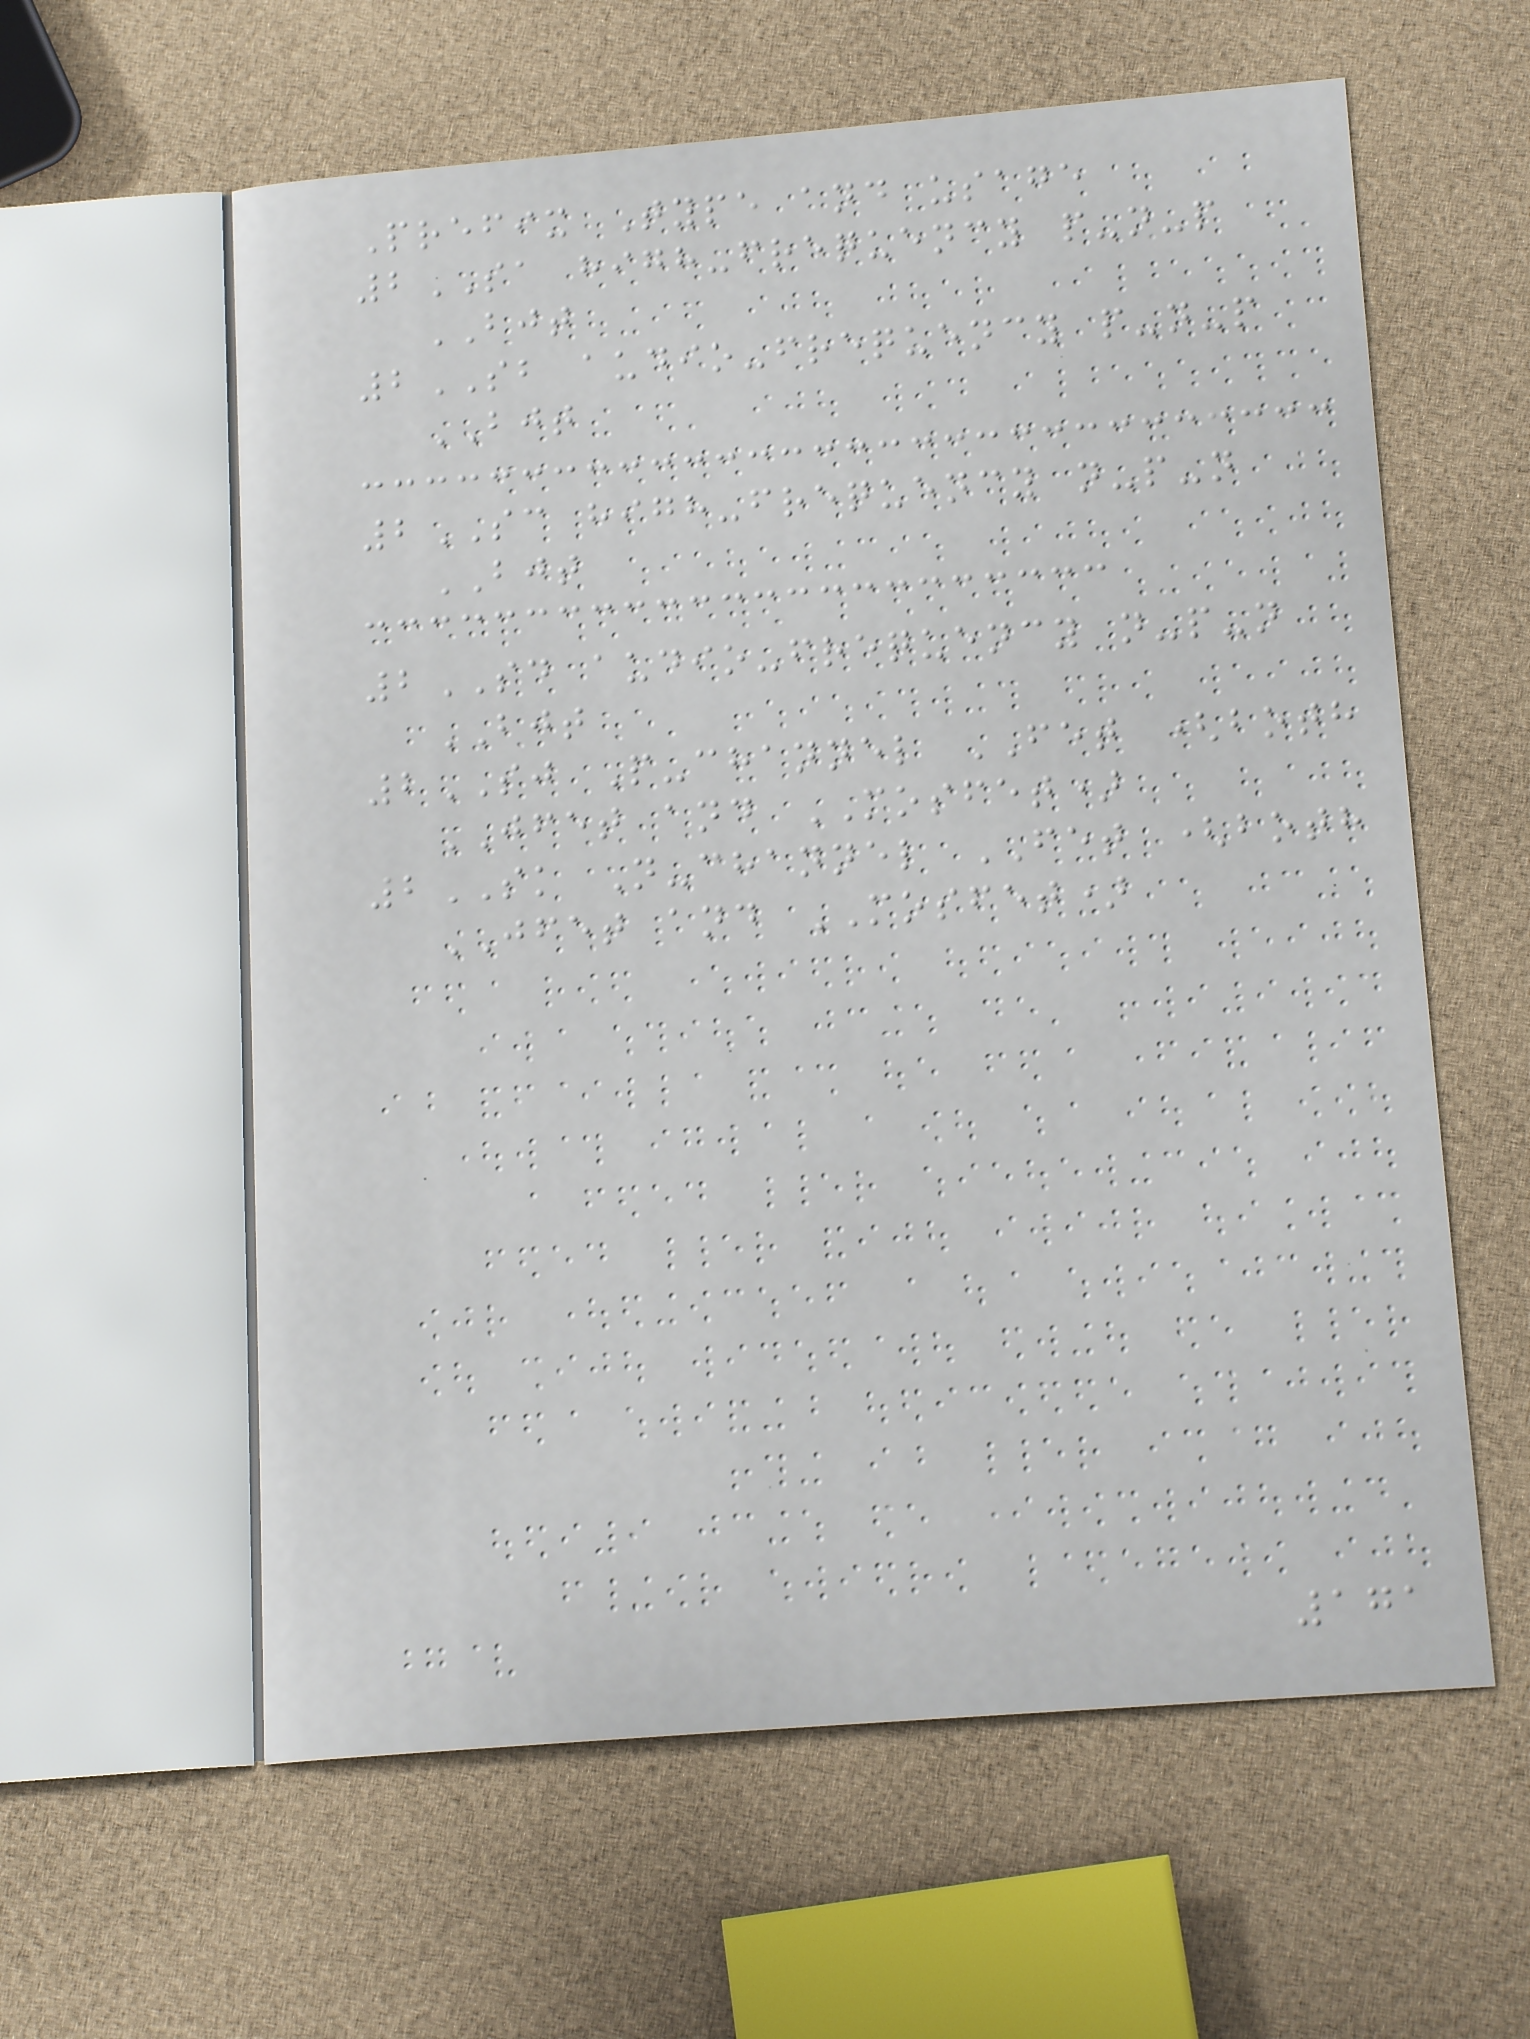Prefix Type and usage
2SA high-frequency p-n-p
BJT
2SB audio-frequency p-n-p
BJT
2SC high-frequency n-p-n
BJT
2SD audio-frequency n-p-n
BJT
2SJ P-channel FET (both
JFET and MOSFET)
2SK N-channel FET (both
JFET and MOSFET)
171
